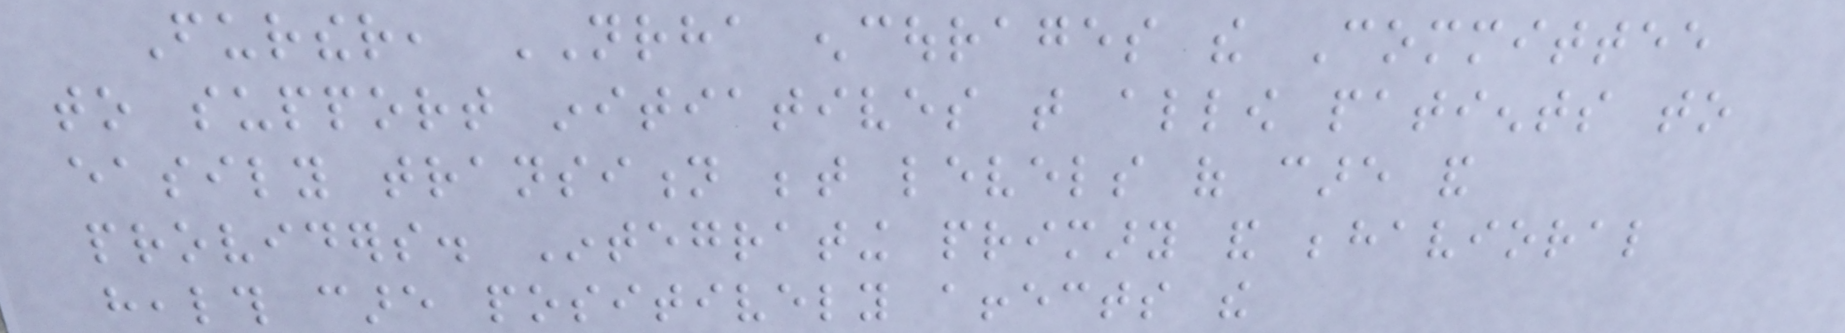Further, NRHA encourages the Committee
to support initiatives that allow patients to
easily transition between levels of care and
providers. Integrating primary and behavioral
health care positively affects the
